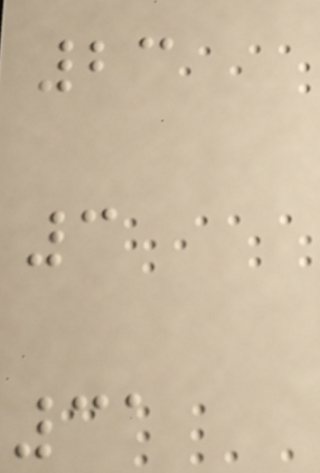23
3
31
